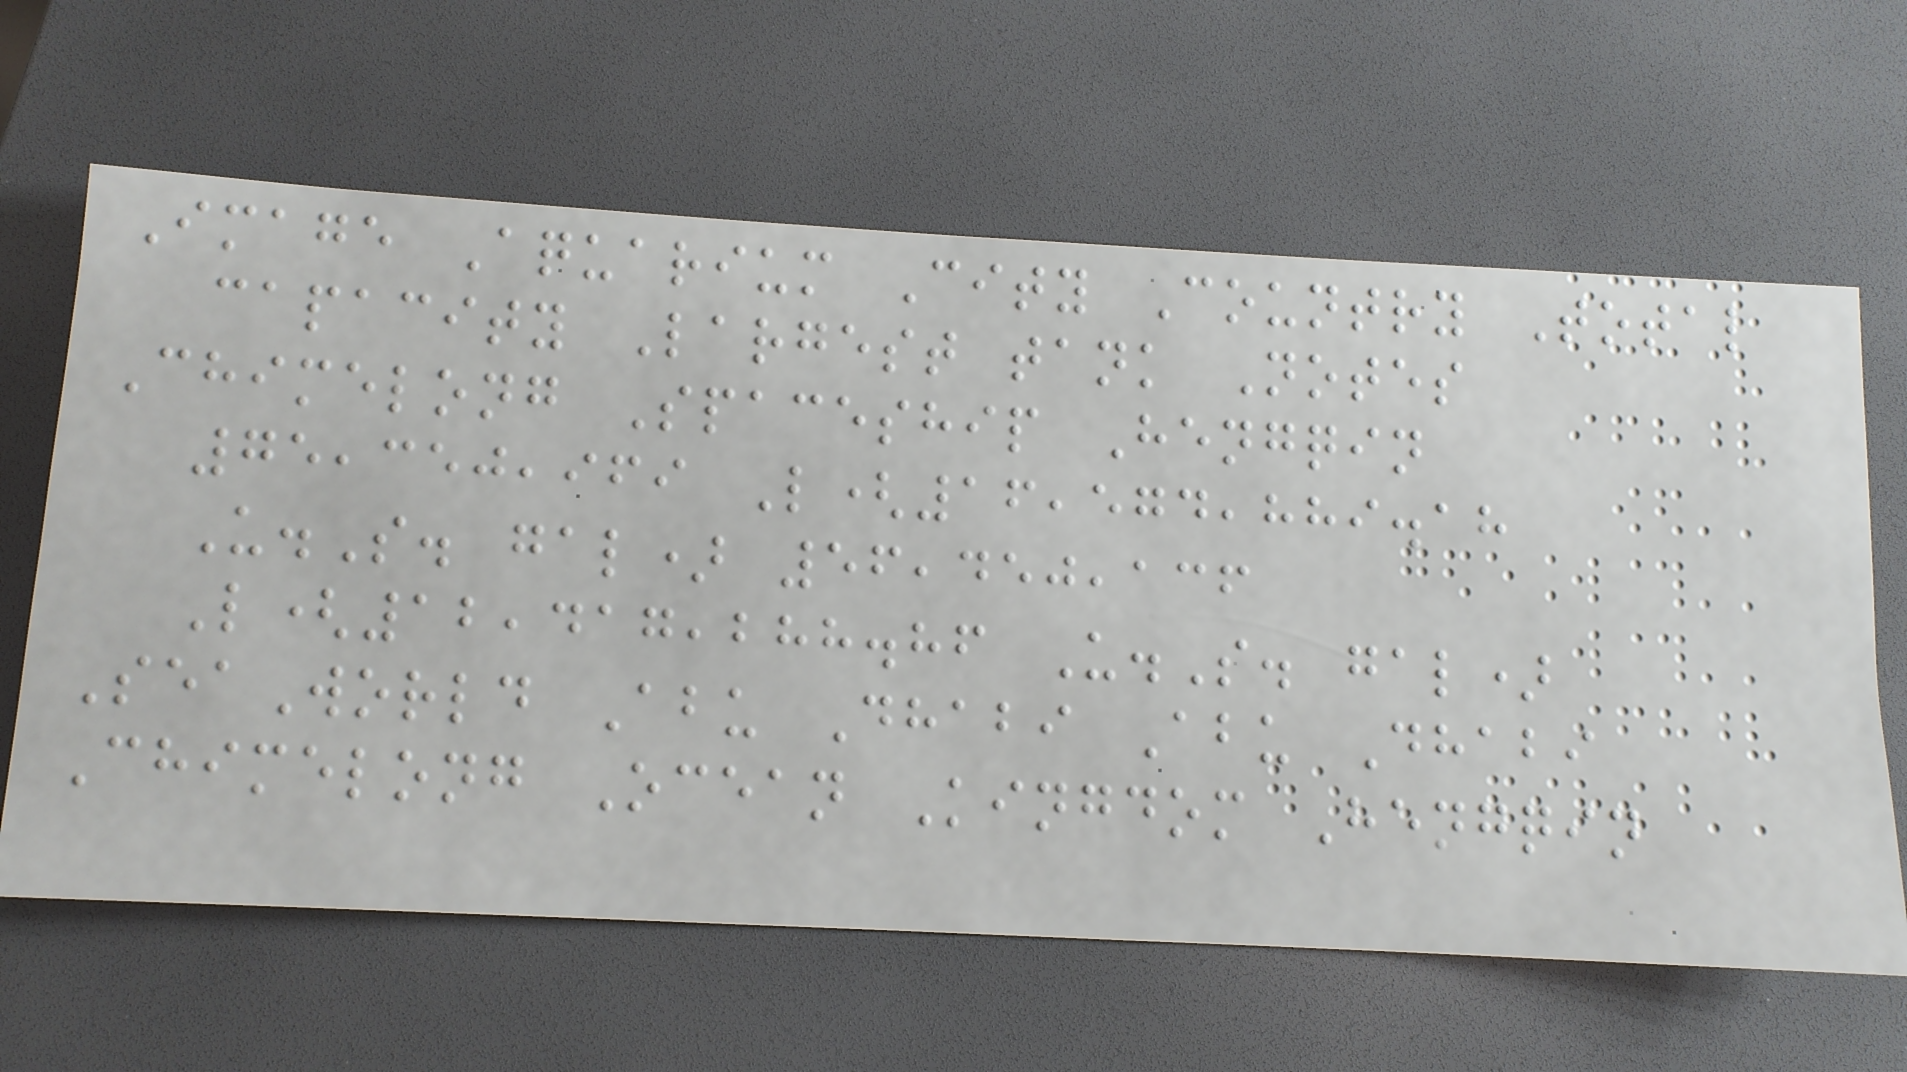Image Aquarium City Country Total
capacity Largest tank Notes
Chimelong Spaceship Hengqin
75,350,969 L(16,574,889.18
U.S. gal) 56,450,136
L(12,417,288.86 U.S. gal)
SeaWorld Abu Dhabi Abu Dhabi
Chimelong Ocean Kingdom Hengqin
